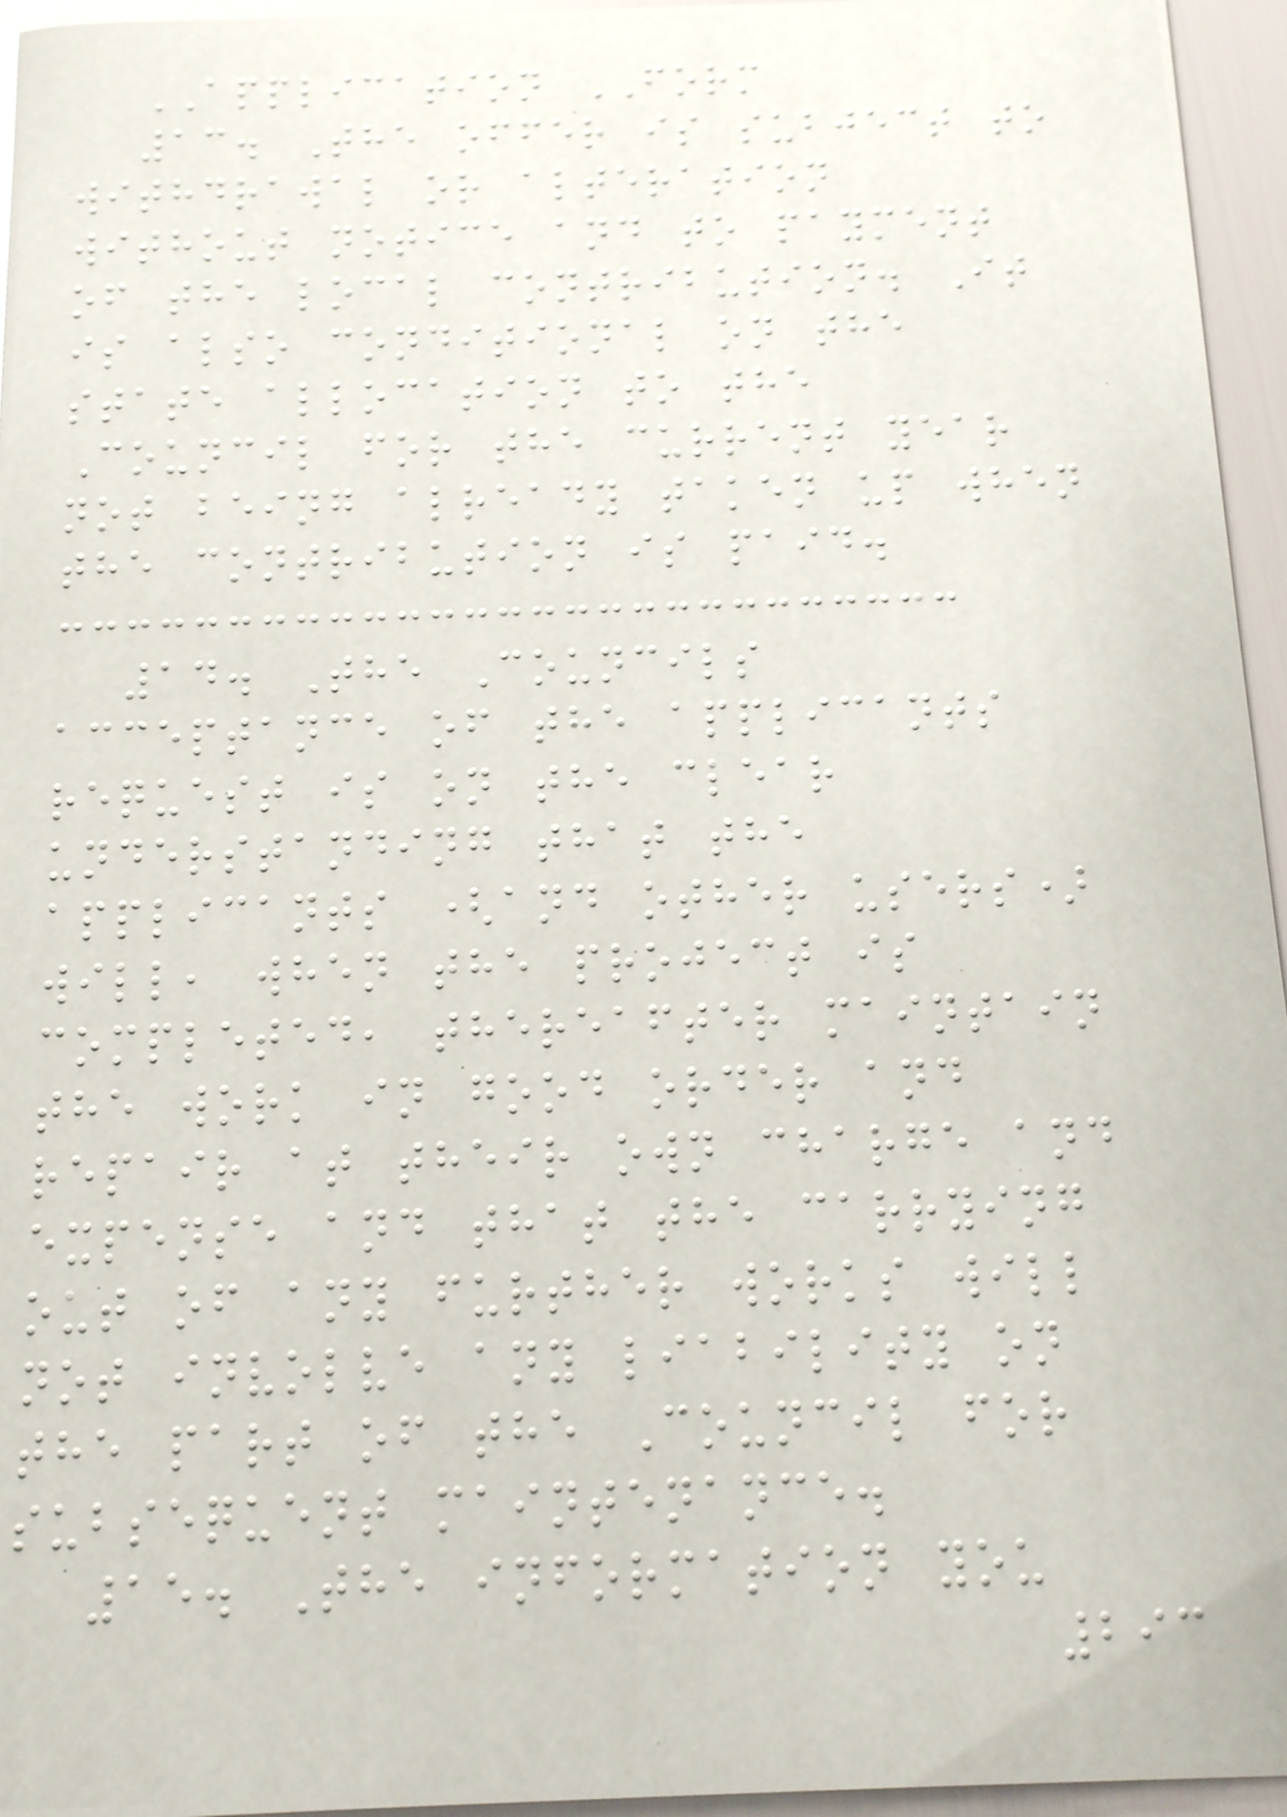APPLICATION FORM
13. The offer is subject to
withdrawal or alteration
without notice and to payment
of the local contribution. It
is also conditional on the
state allocation to the
Council for the current year
not being already taken up when
the contribution is paid.
14. The Councils
acceptance of the applicants
request is on the clear
understanding that the
applicants (and other users)
will, when the project is
completed, thereafter maintain
the work in good order and
repair at their own charge and
expense and that the carrying
out of any further works will
not involve any liability on
the part of the Council for
subsequent maintenance.
15. The information you
293
